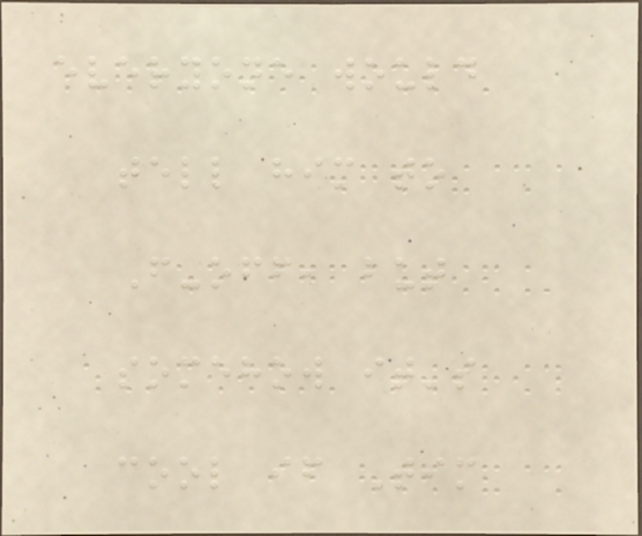everyone would
tell him to
F-off, but
somehow it's
cool if Tim
